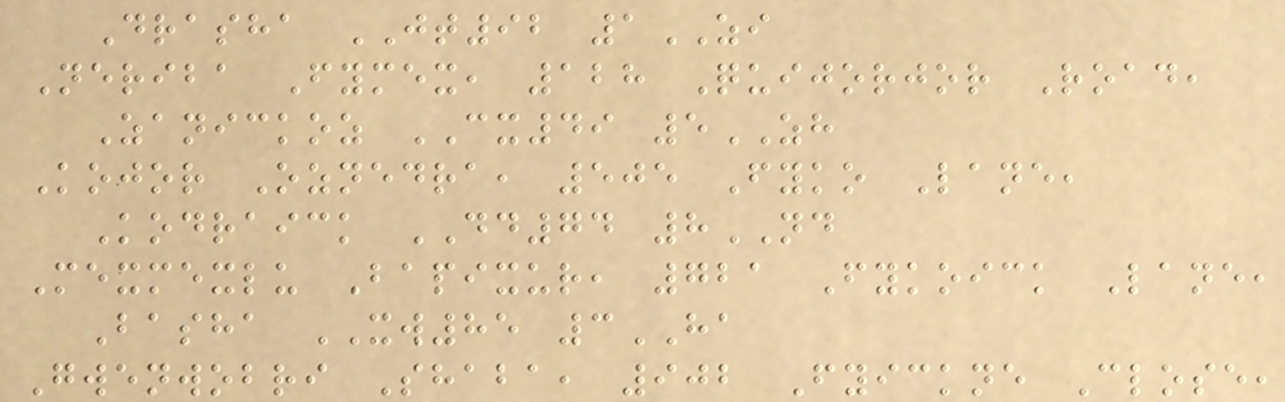Drasha JT92 1ZI
Neriba Fymex, 128 Quijorjor Road,
Zanickoz CX49 5ZH
Kojor Oznedra, 505 Fyko Lane,
Kodraick DD74 8ND
Mexmexlu Bapixur, 721 Fykoick Lane,
Basha XW85 3HA
Gwenwobri Shaba, 902 Fyickne Close,
